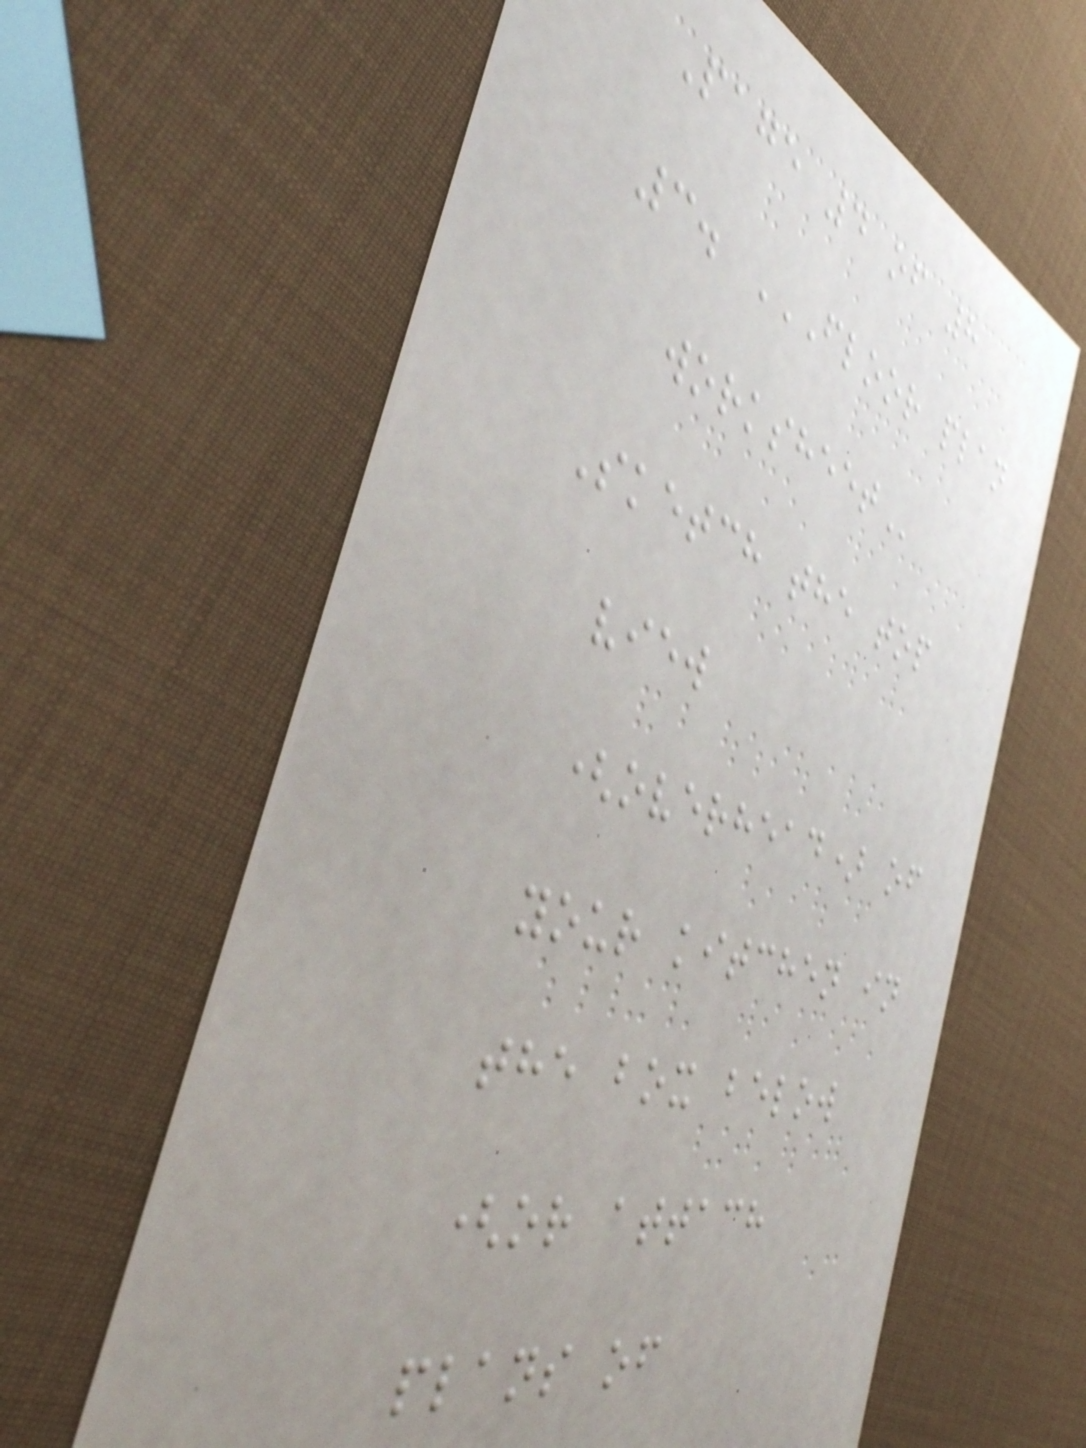Page 4 of 8
3. FLOOR PLAN
WORKSHEET
Sketch the top
view
(overhead) of
your kitchen in
the box below
(or attach
plans of
